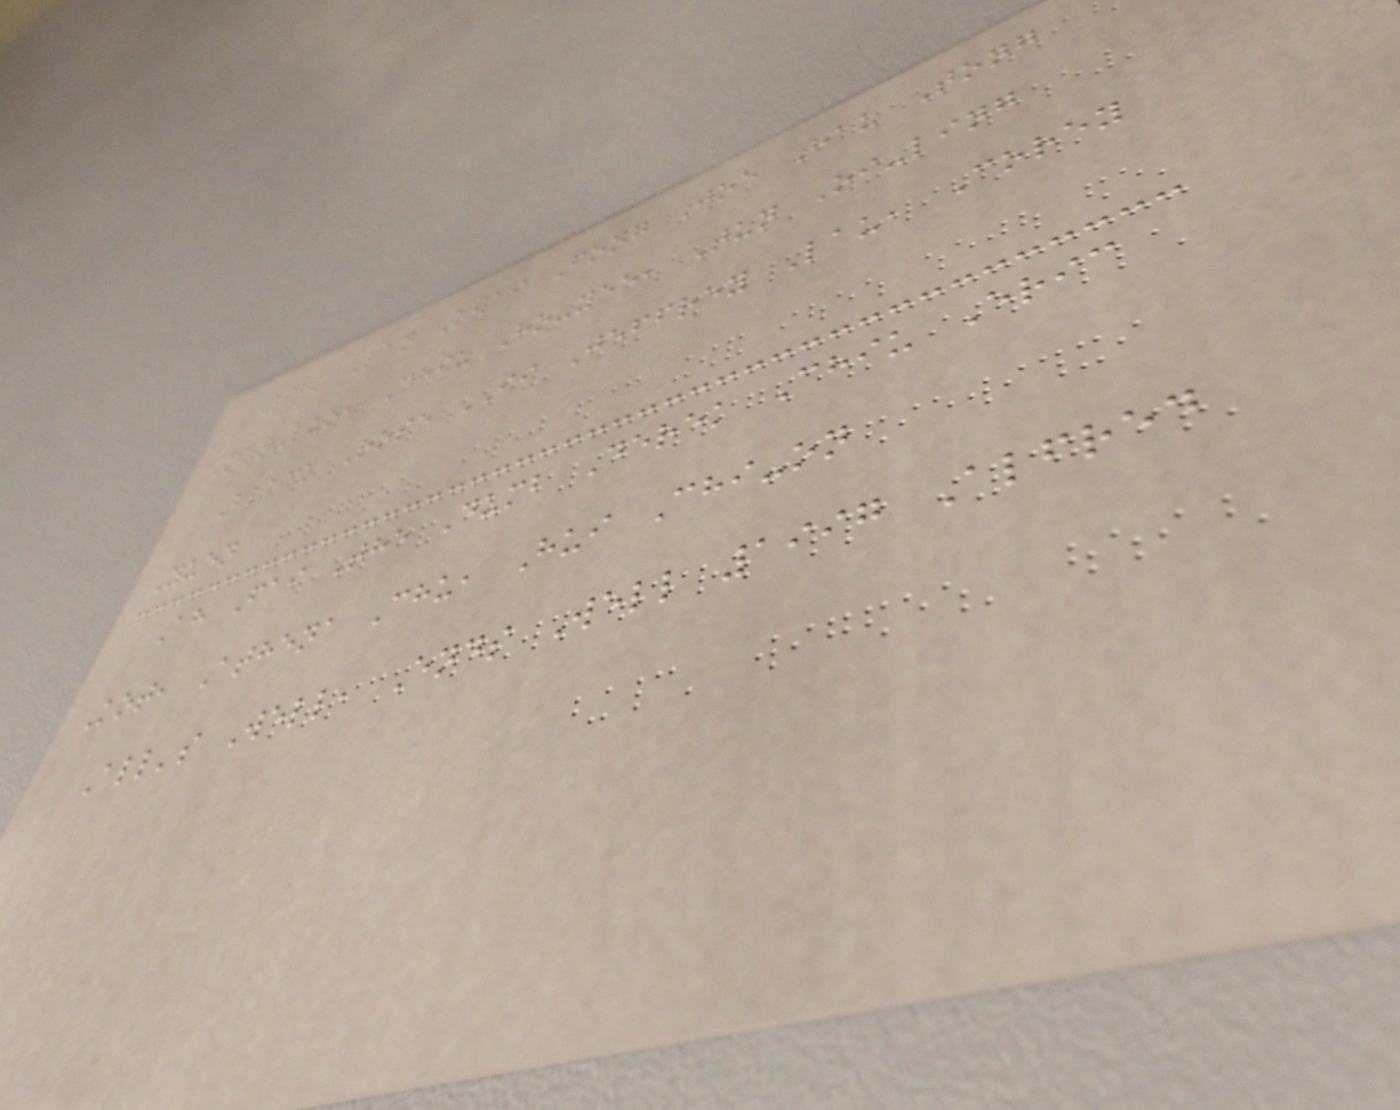97' Lan Kwai Fong Joe Hau Tong
Man-lun, Chiu Ho-yee, Tun Oi-ling
Black Rose II Jeffrey Lau, Corey
Yuen
Ah Fai The Dumb Derek Chiu Eric
Kot, Athena Chu, Hui Chi-on
All's Well, Ends Well 1997 Alfred
